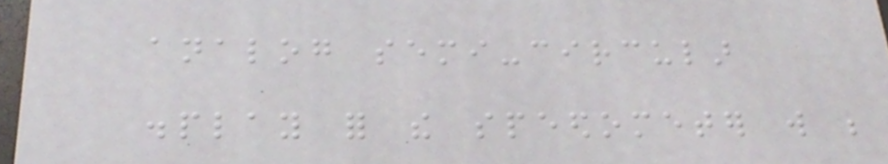analog semi-circular
display for the speedometer will be
